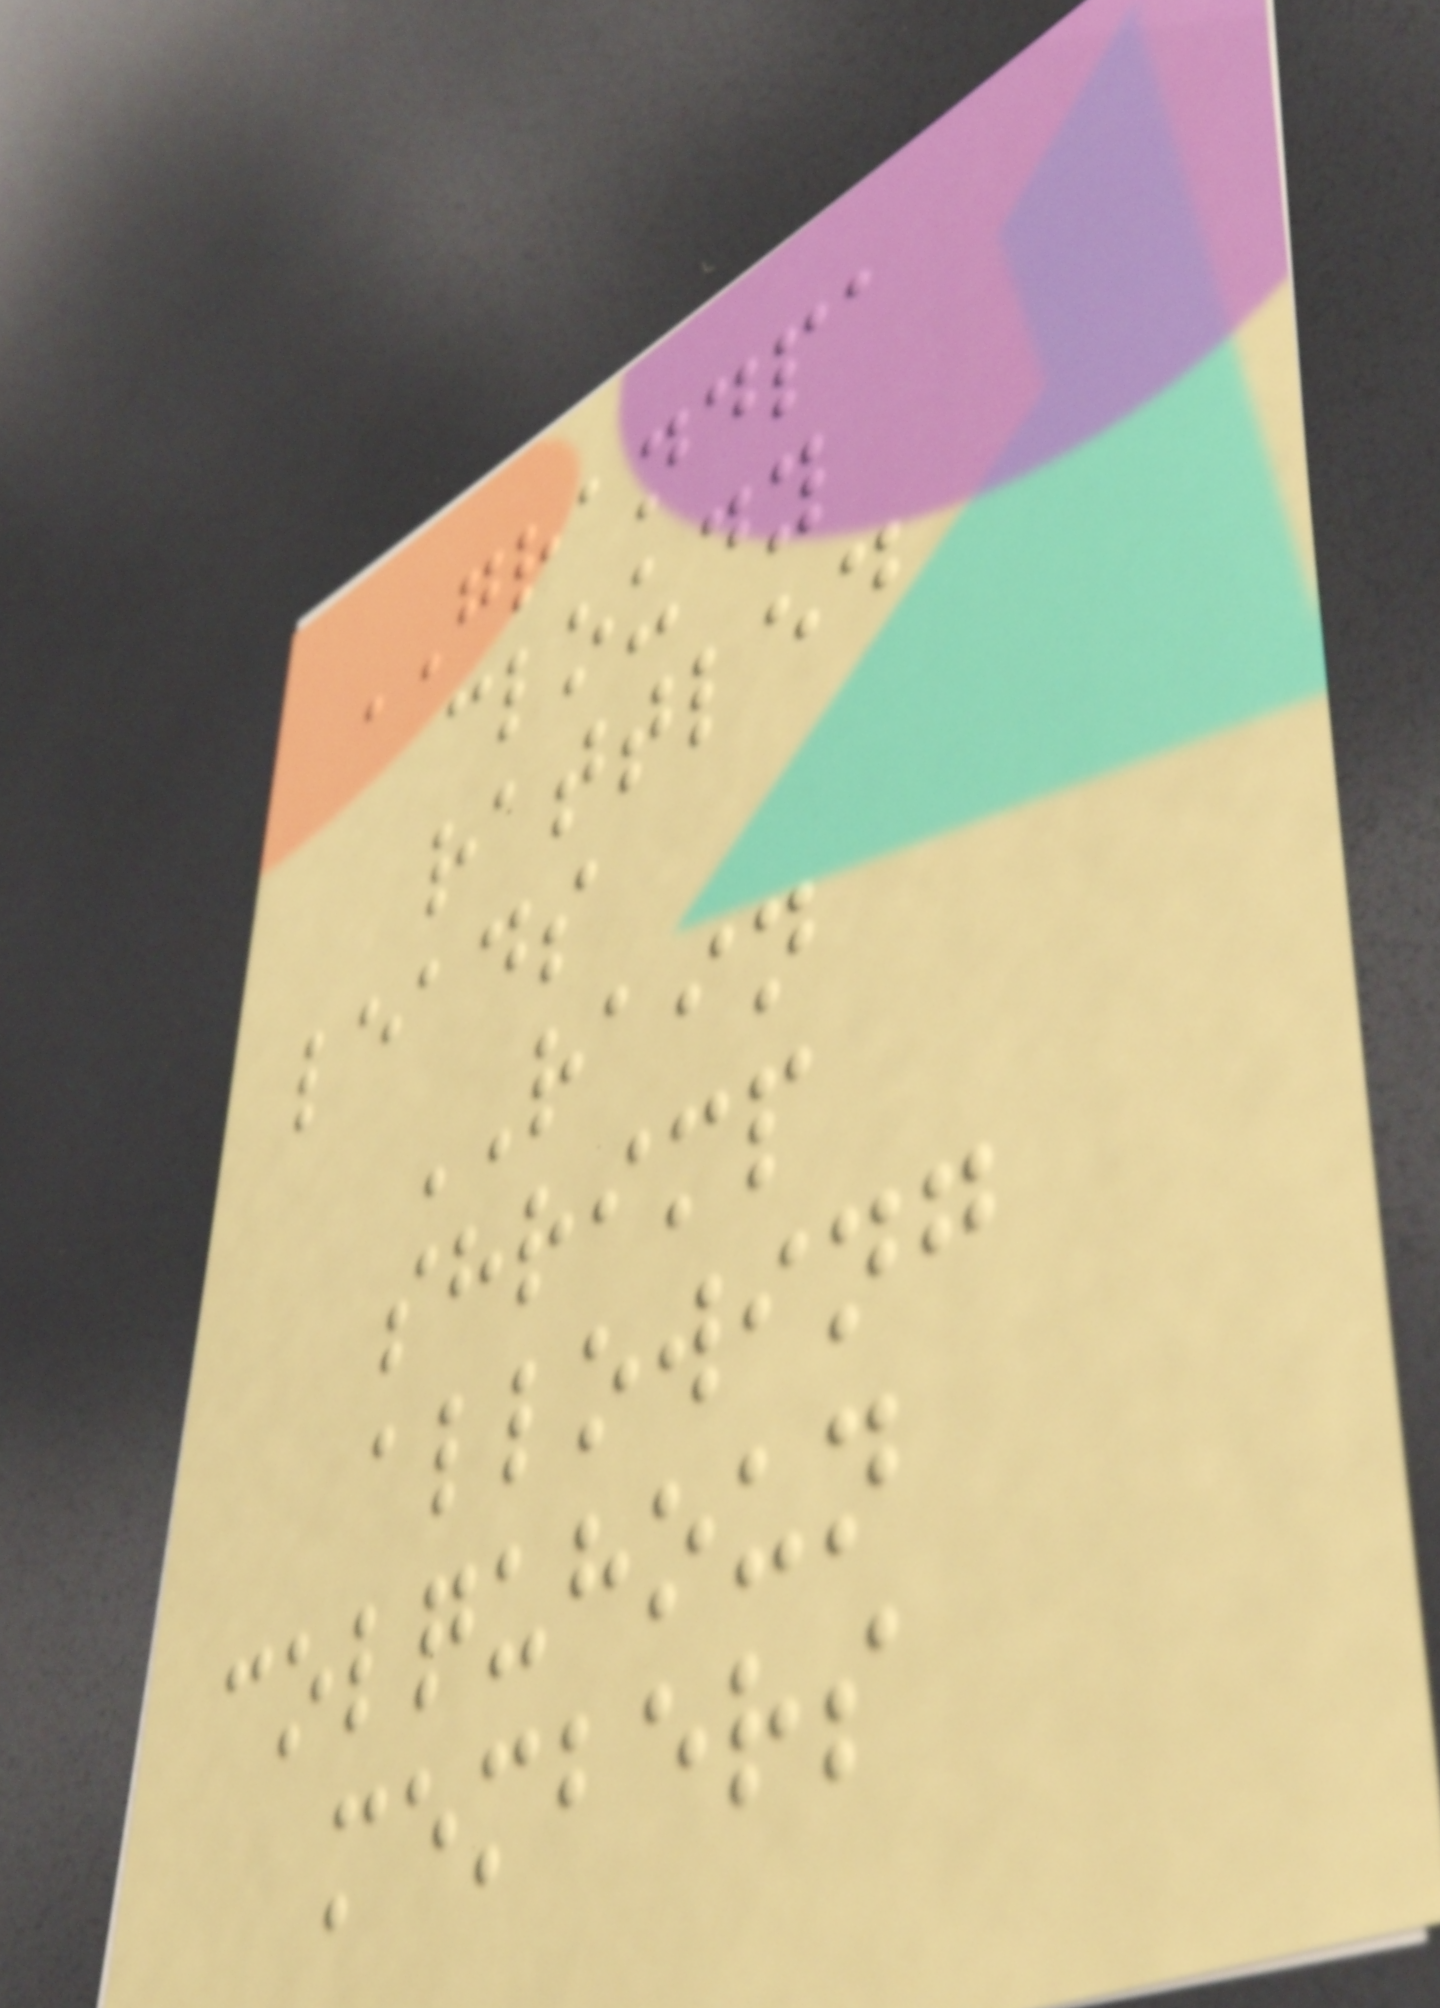GRANDPA
cloudy
rattled
leads
RAIN
shrimp
allowing
colquhoun
members
